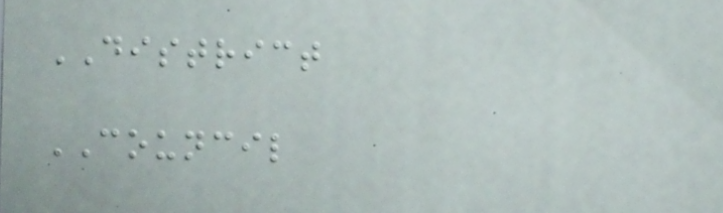DISTRICT
COUNCIL
